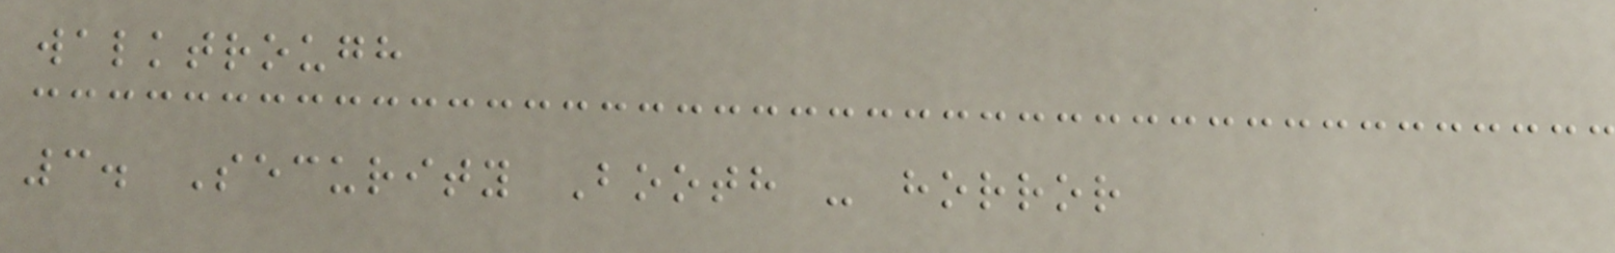walktrough
3. Security Booth - horror
